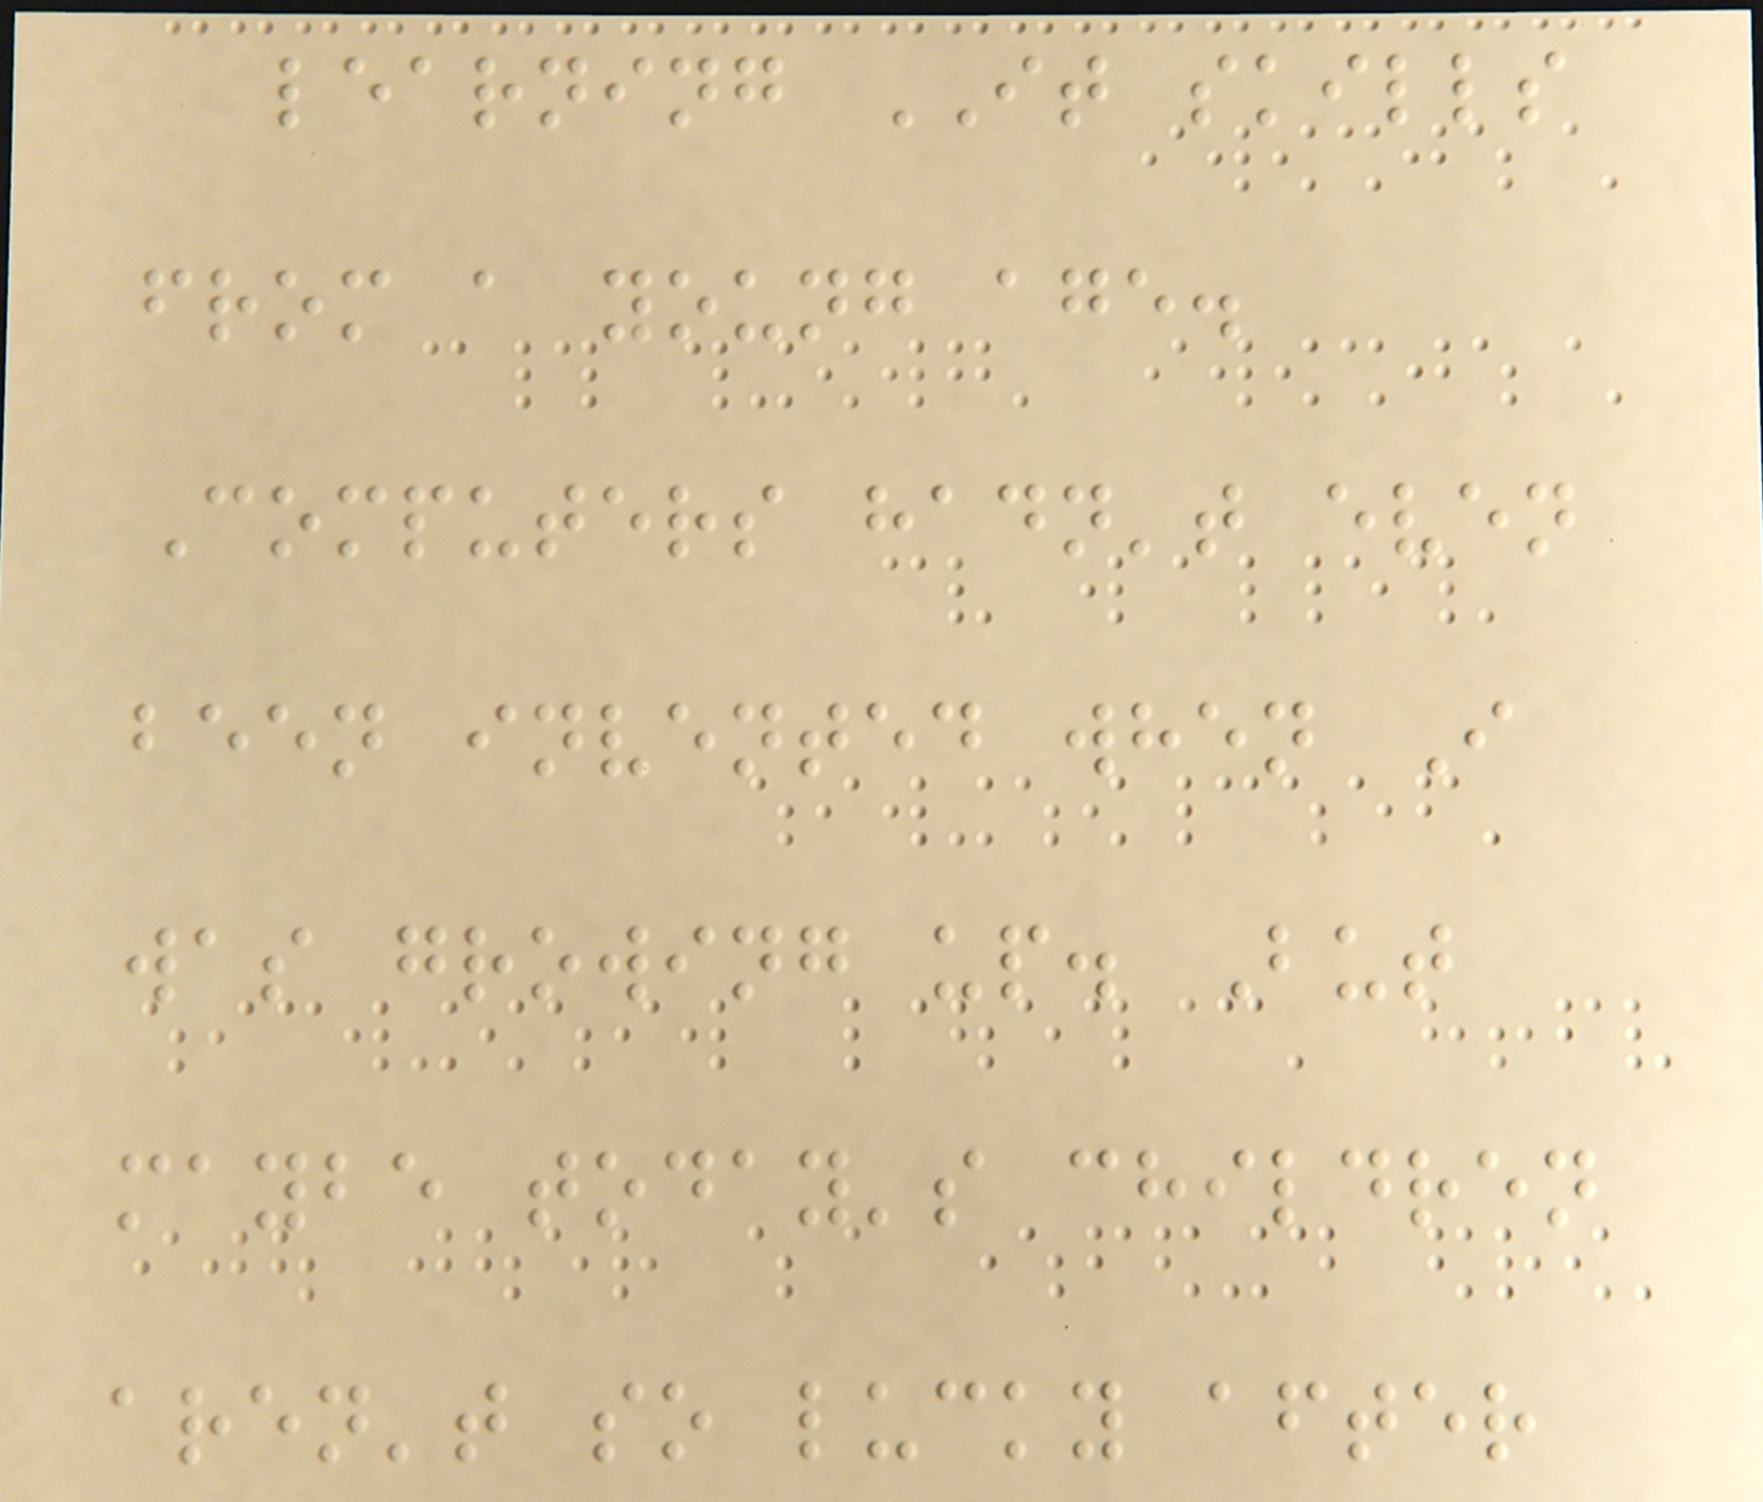learning IT skills
from a young age.
Computers hadn't even
been invented when I
was growing up. But
maybe today's children
aren't so lucky after
